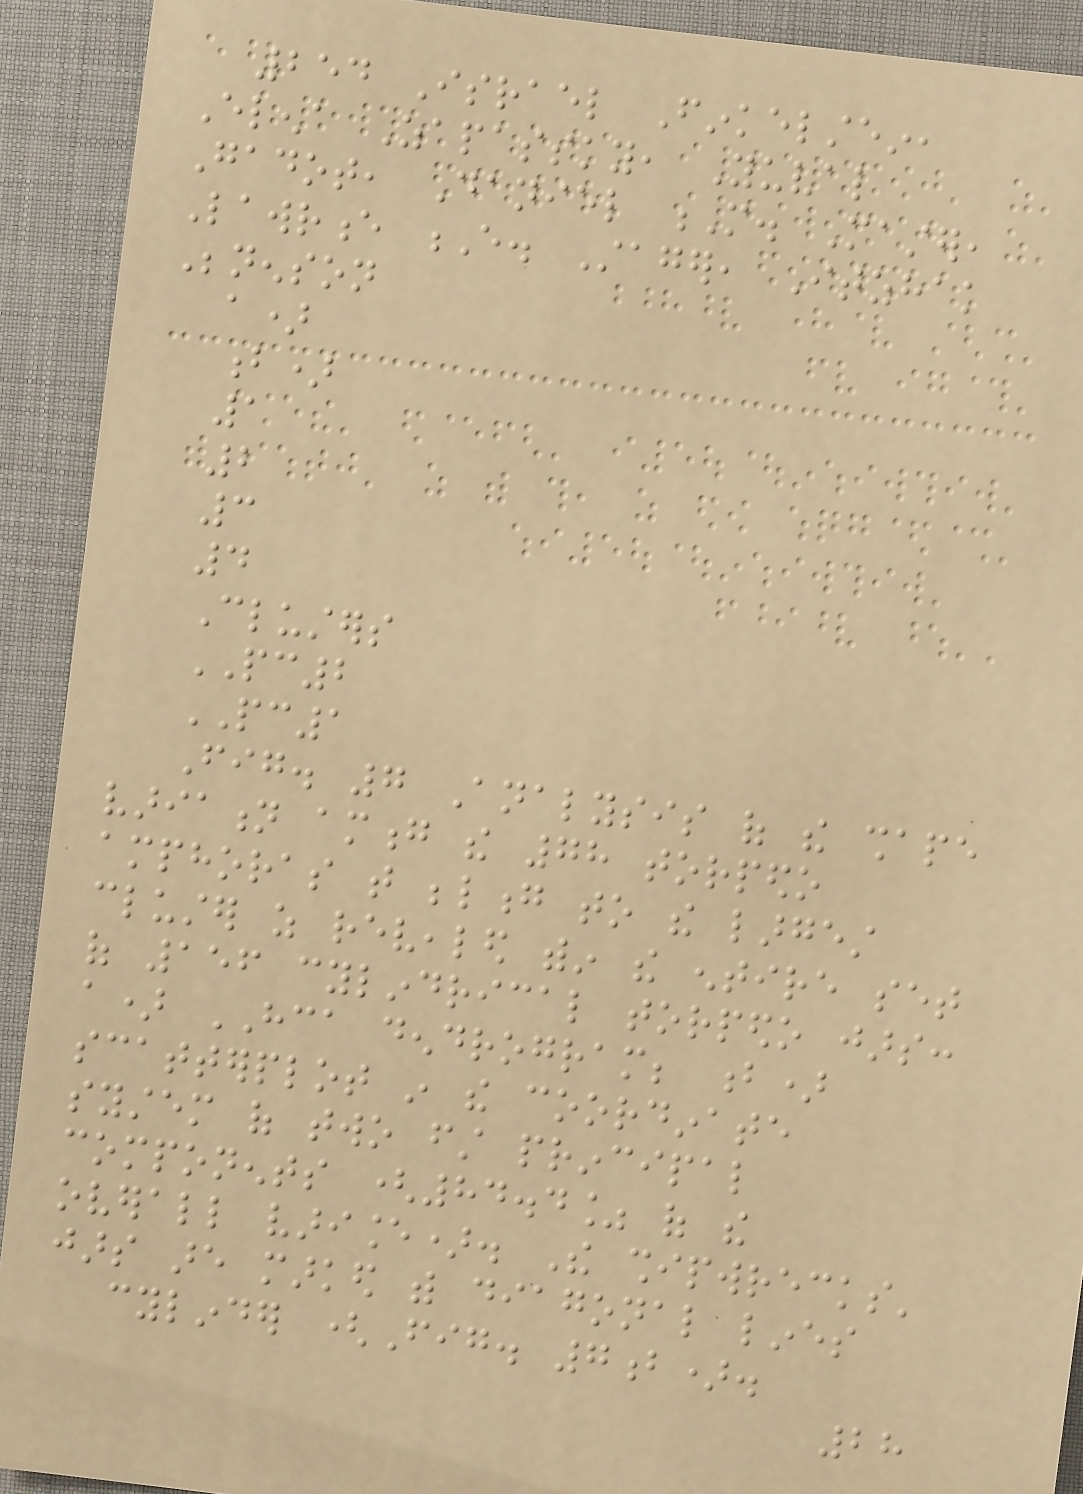254 Israel Finkelstein,
Elena Zapassky, Yuval
Gadot, Daniel M. Master,
Lawrence E. Stager, Itzhak
Benenson
a)
b)
1
2
3
4
Clusters
PC2
PC1
Fig. 7 Analysis of the shape
variation among the 78 torpedo
amphoras that belong to the largest
cluster as revealed within the entire set
of 156 cylindrical torpedo jars:
a) HCA dendrogram; b)
scatterplot in the coordinate
system of two first principal
components (84.4% of the
overall variance). The shipwrecks'
jars are marked with diagonal lines
cylinder (Fig. 7b).
28
